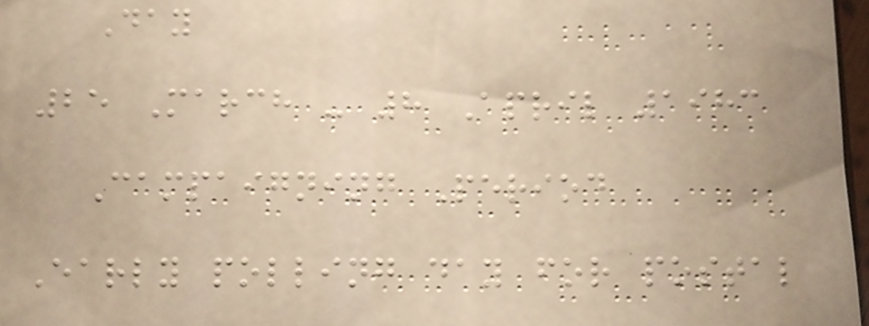Day
25 March - 8 April 1983
Campaigning Period
Early polling day for postal
